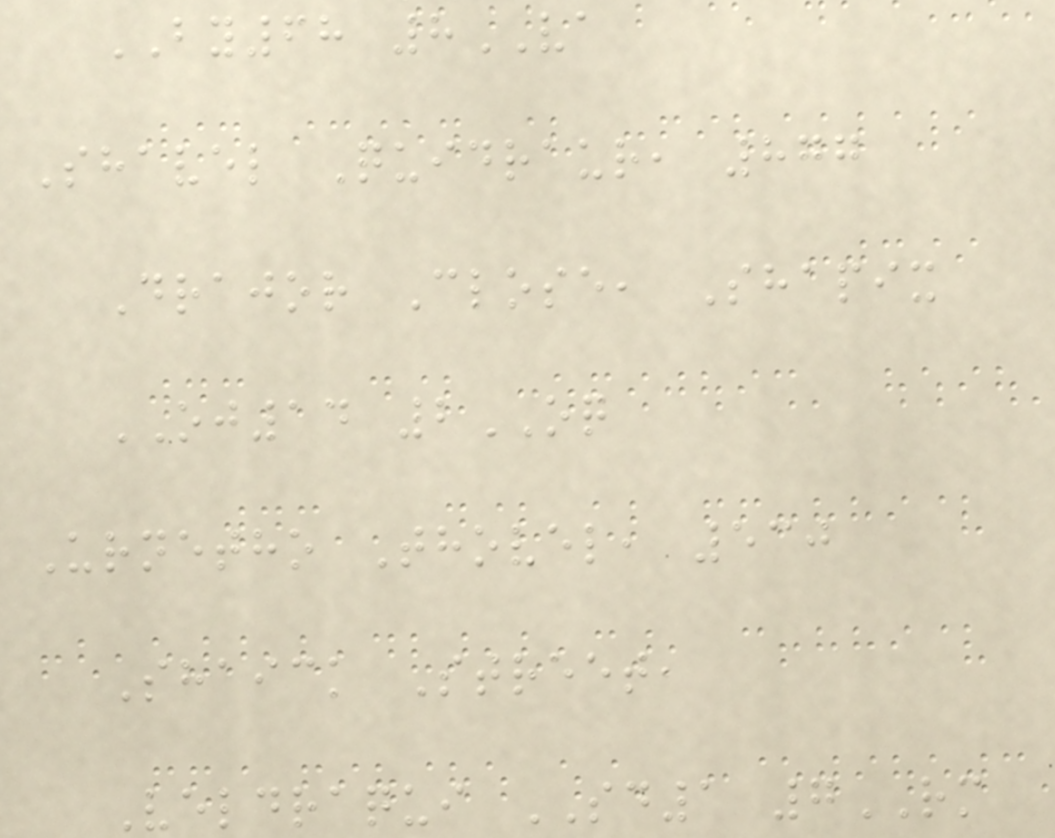BY68 8VA
Shavel Quidraur, 877
Drajor Close, Shapix
OJ14 2OQ
Urnetho Thovel, 530
Shaick Street,
Veldraqui SD1 7RM
